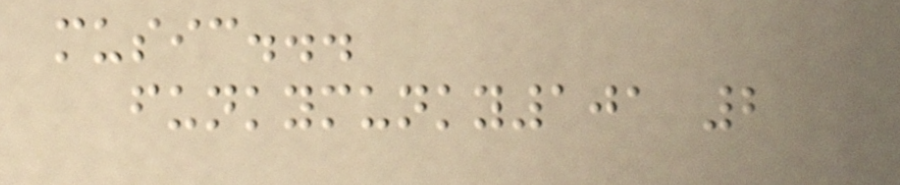music...
funkymunky101 2
